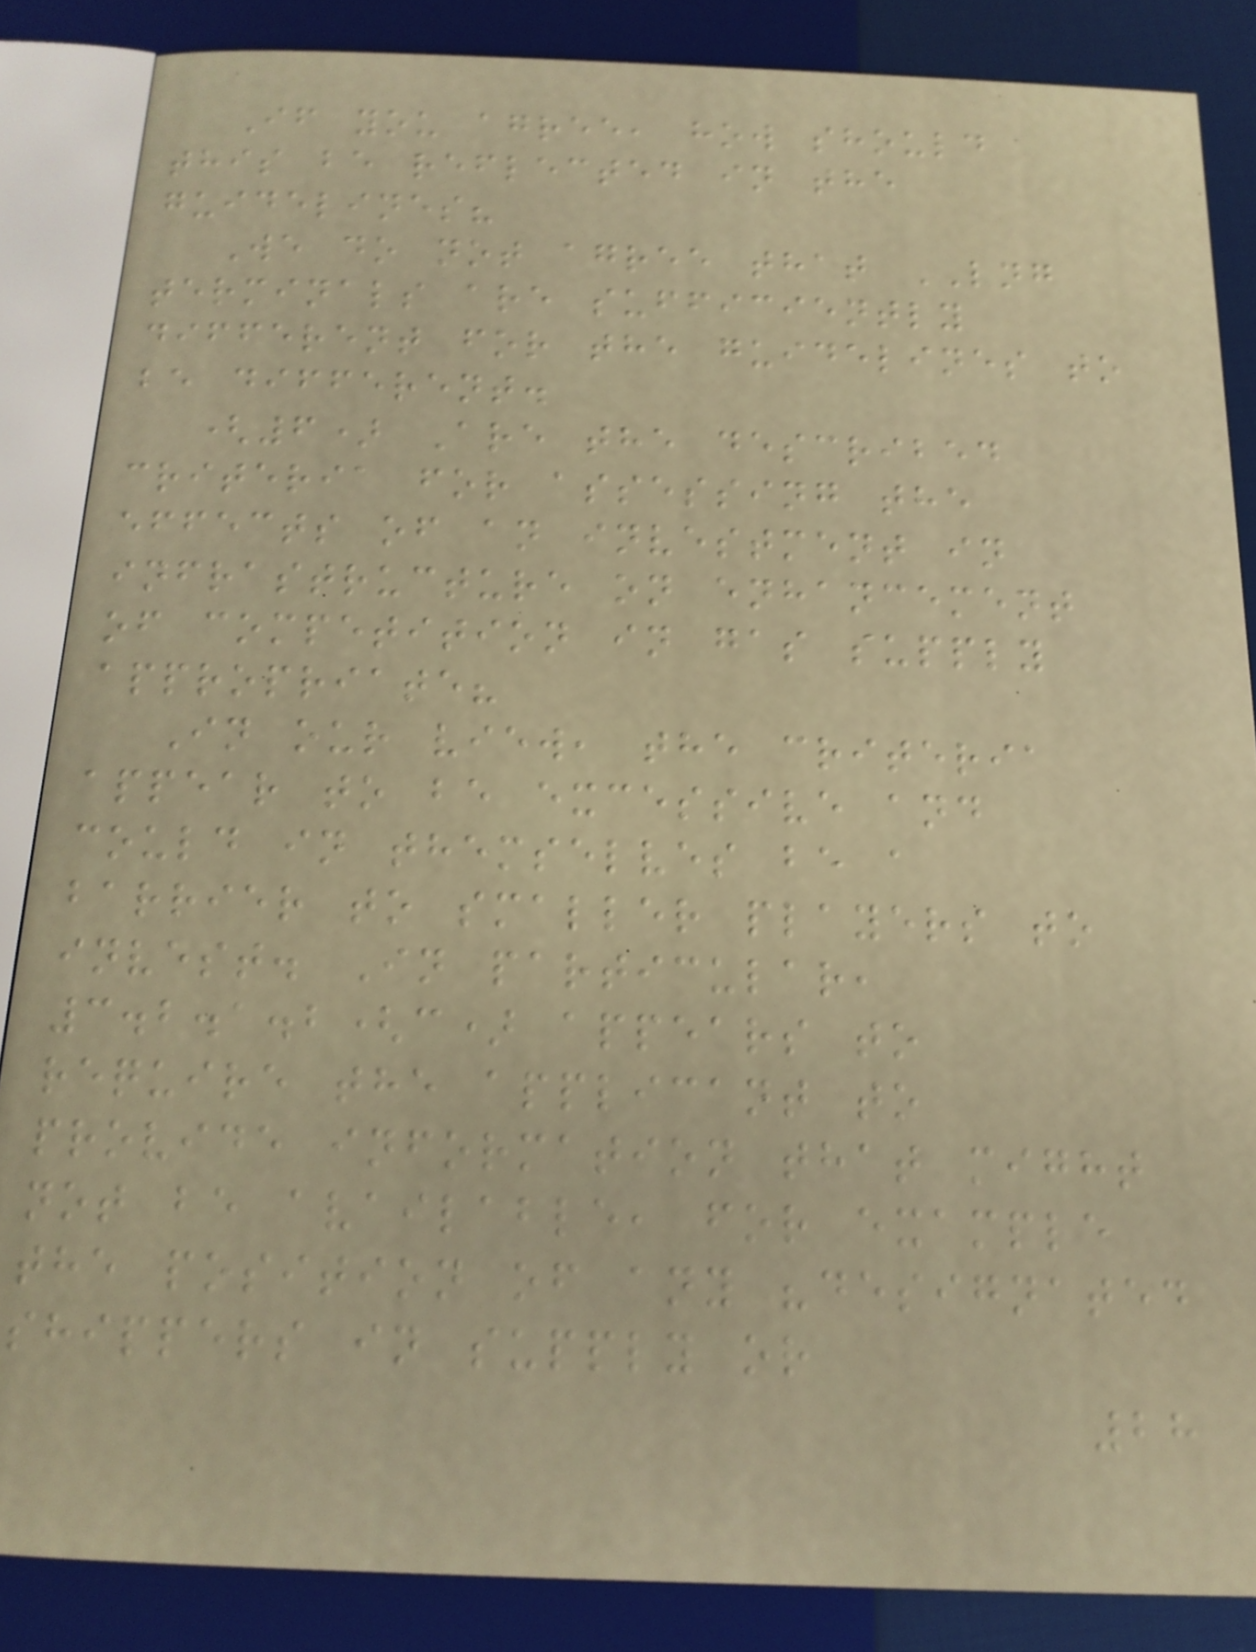If you agree, how should
this be reflected in the
guidelines?
We do not agree that LNG
terminals are sufficiently
different for the guidelines to
be different.
(6) Are the described
criteria for assessing the
effects of an investment in
infrastructure on enhancement
of competition in gas supply
appropriate?
In our view, the criteria
appear to be excessive and
could in themselves be a
barrier to smaller players to
invest. In particular,
3.2.1.2(c) appears to
require the applicant to
provide information that might
not be available, for example
the position of any "designated
shippers in supply or
28
